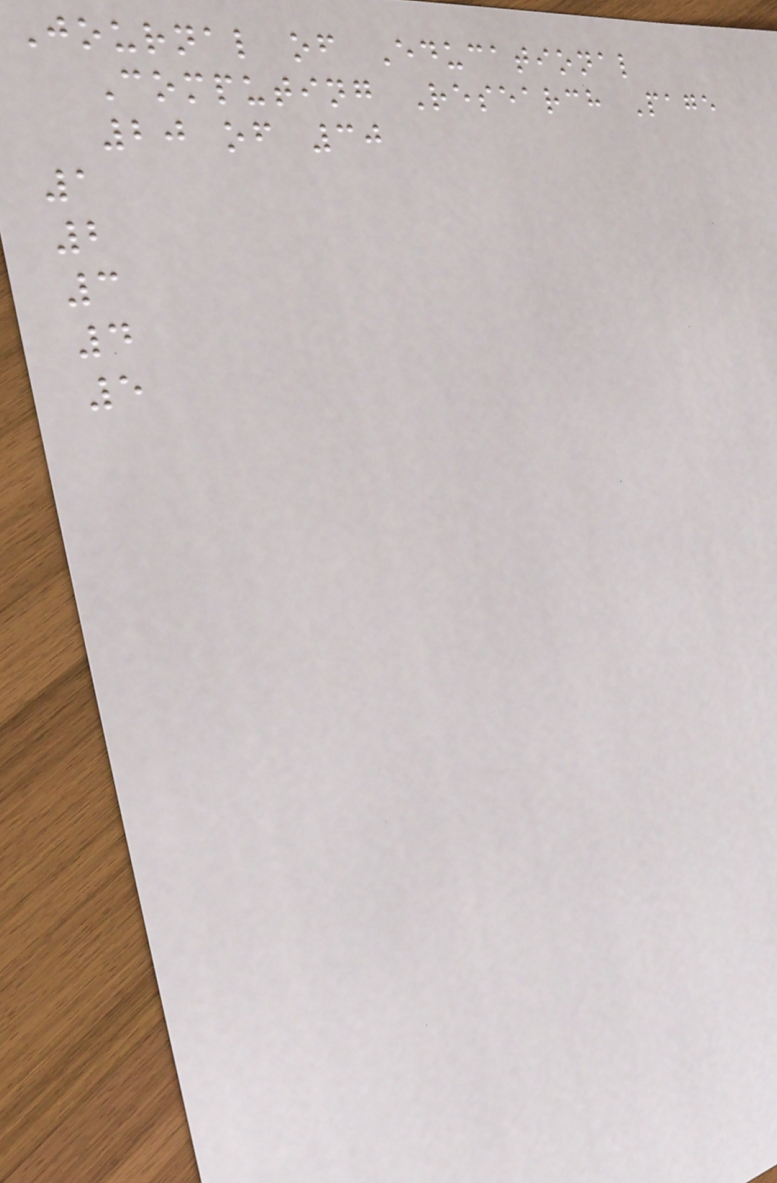Journal of Educational
Computing Research Page
20 of 30
1
2
3
4
5
